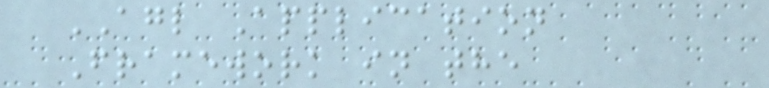AGL Application
Framework in the
